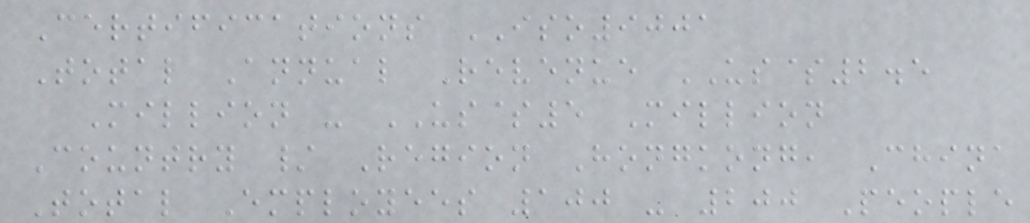Certifications ISO9001
Total Annual Revenue US$2.5
Million - US$5 Million
Country / Region Hongkong, China
Total Employees 100 - 200 People
